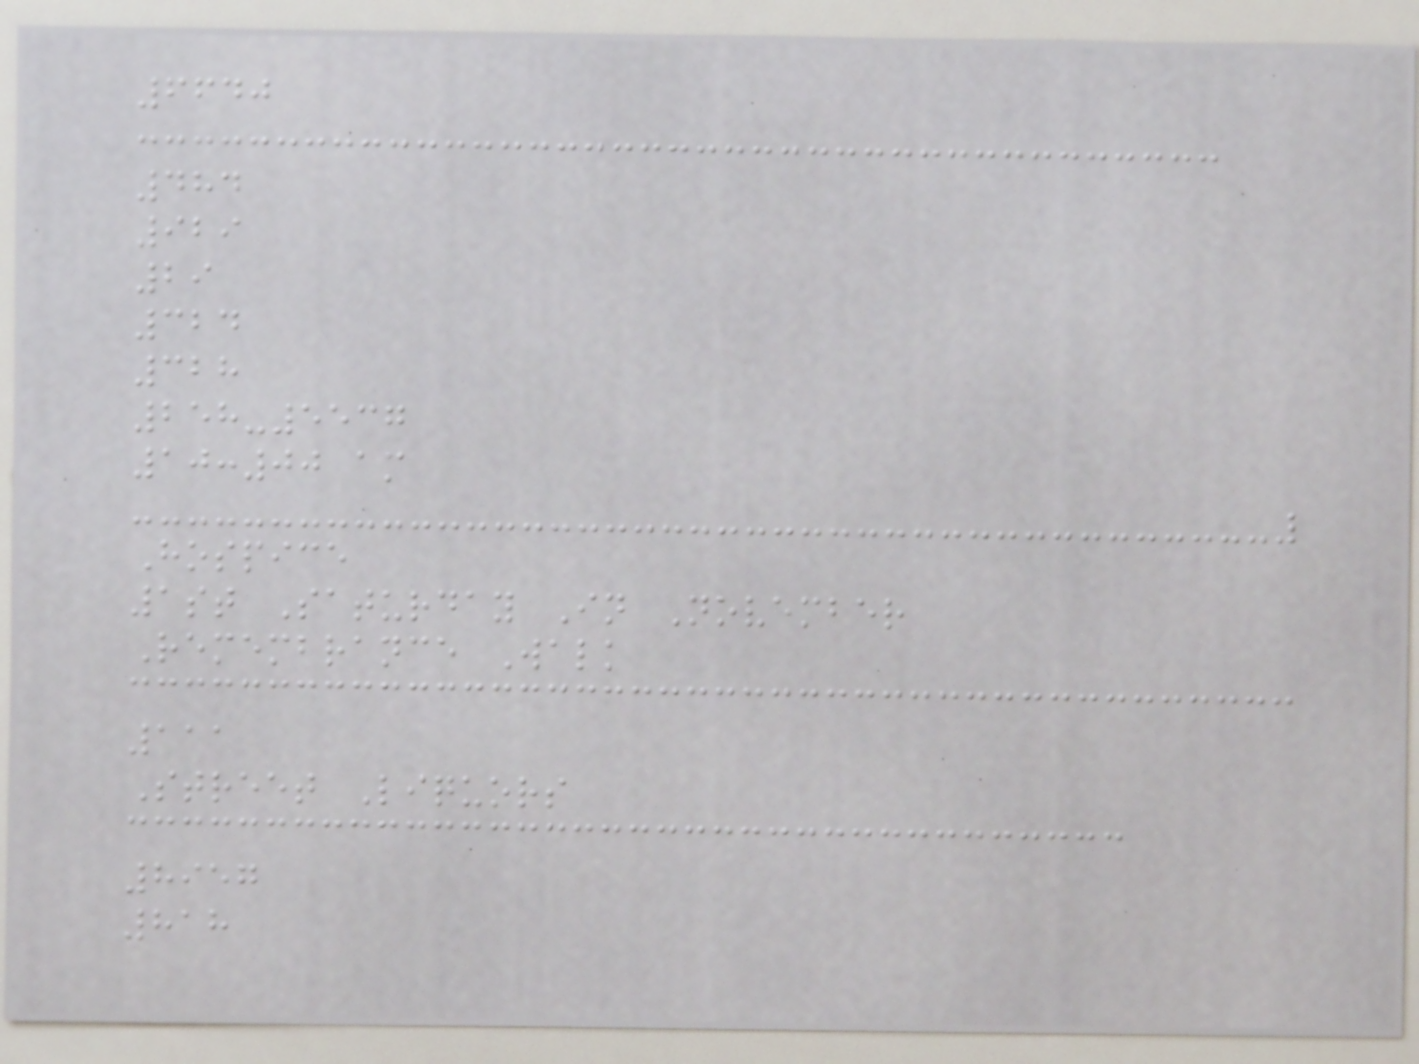6640
484
929
29
324
328
258-5537
10:00 am
Hospice
1st Saturday In November
Remembrance Walk
111
Street Liquors
8957
818
